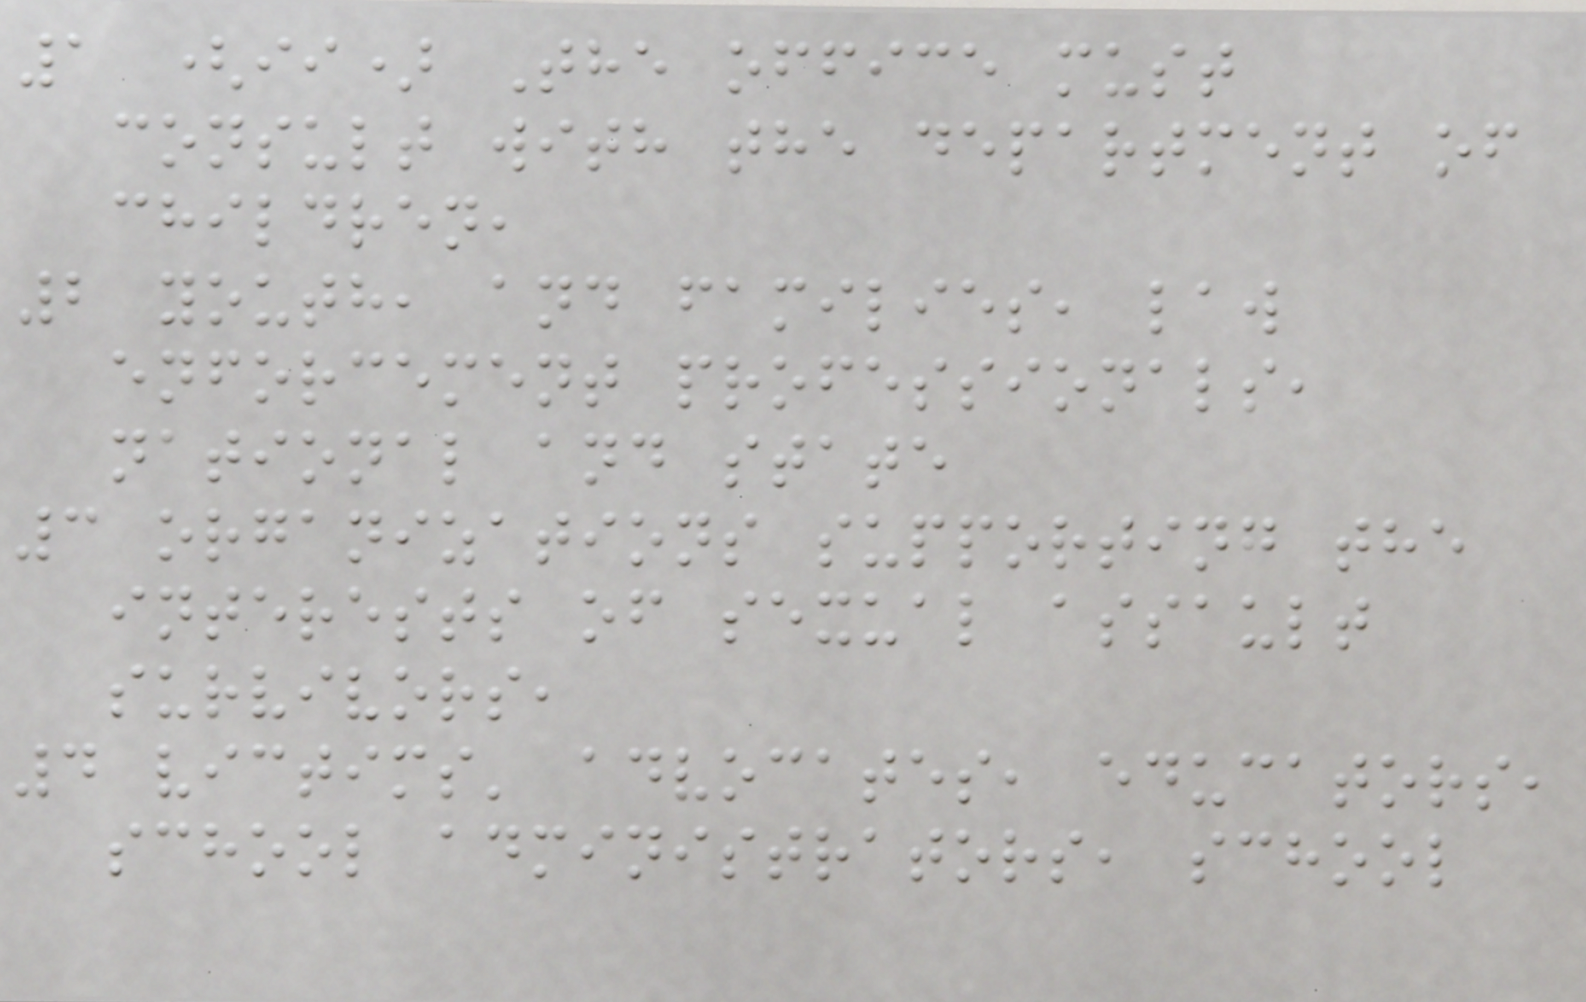1 (ii) The office must
consult with the department of
children,
2 youth, and families, law
enforcement professionals,
national and state
3 organizations supporting the
interests of sexual assault
survivors,
4 victims' advocates, educators,
school administrators, school
